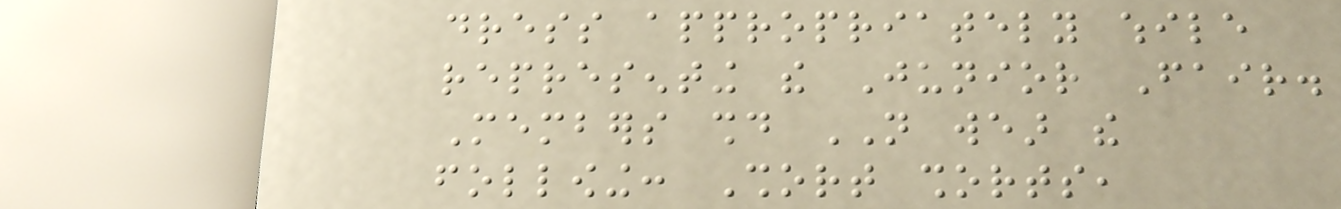dress appropriately while
representing the Junior Fair.
Members should NOT wear the
following: Short shorts,
